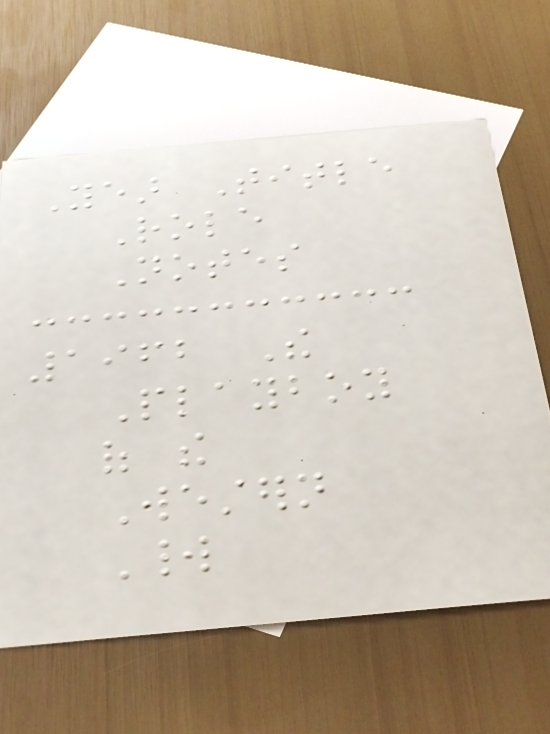Year Title
Role
Notes
1962 The
Playboy
of the
Western
World
